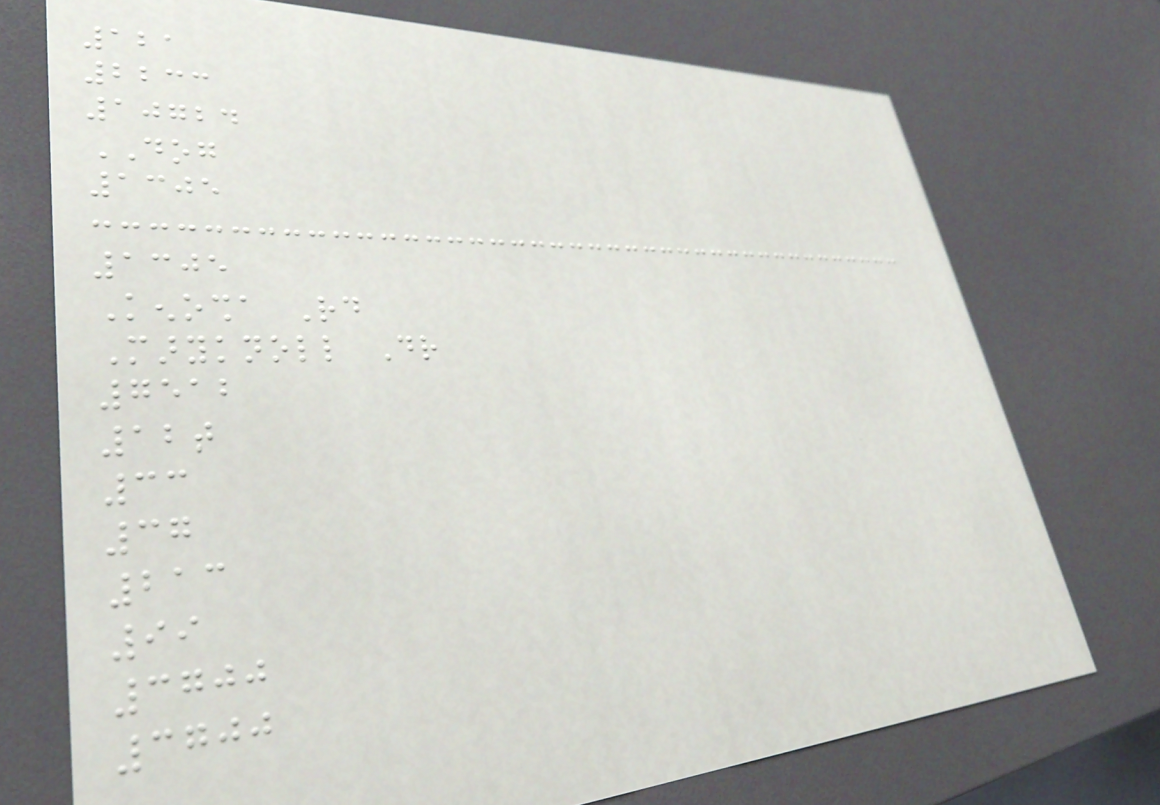121
2233
10724
DOG
1305
1305
Kenosha Rd
Maryknoll Dr
7512
12t
33
37
213
99
3700
3700
